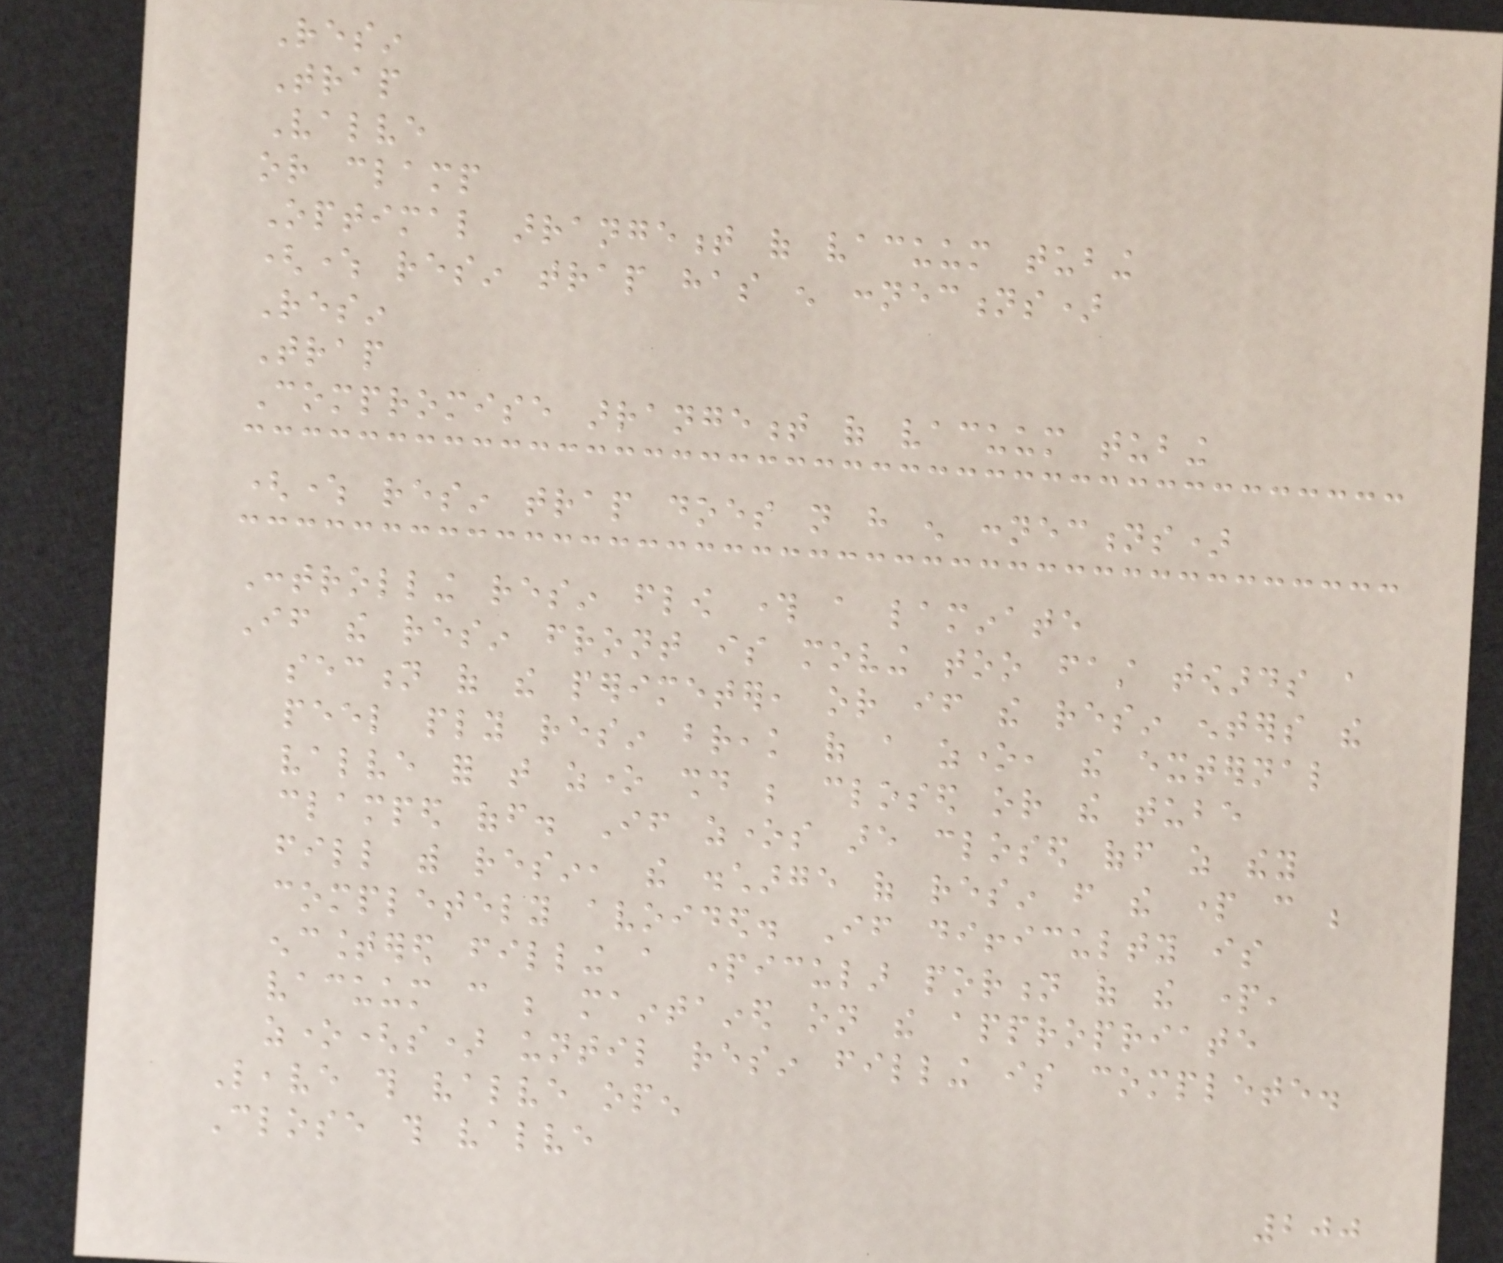Resin
Trap
Valve
or clamp
Optimal arrangement of vacuum tubing
(where resin trap has enough connections)
Resin
Trap
Compromise arrangement of vacuum tubing
(where resin trap does not have enough connections)
Controlling resin flow through a laminate
If the resin front is moving too fast towards a
section of the perimeter, or if the resin enters the
peel ply resin break of a zone, the external
valve for that zone should be closed or the tube
clamped off. If zones are closed off as they
fill with resin, the discharge of resin from the part can be
completely avoided. If difficulty is
encountered filling a particular portion of the part,
vacuum can be maintained on the appropriate
zone(s) until resin filling is complete.
Leave this valve open
Close this valve
200
